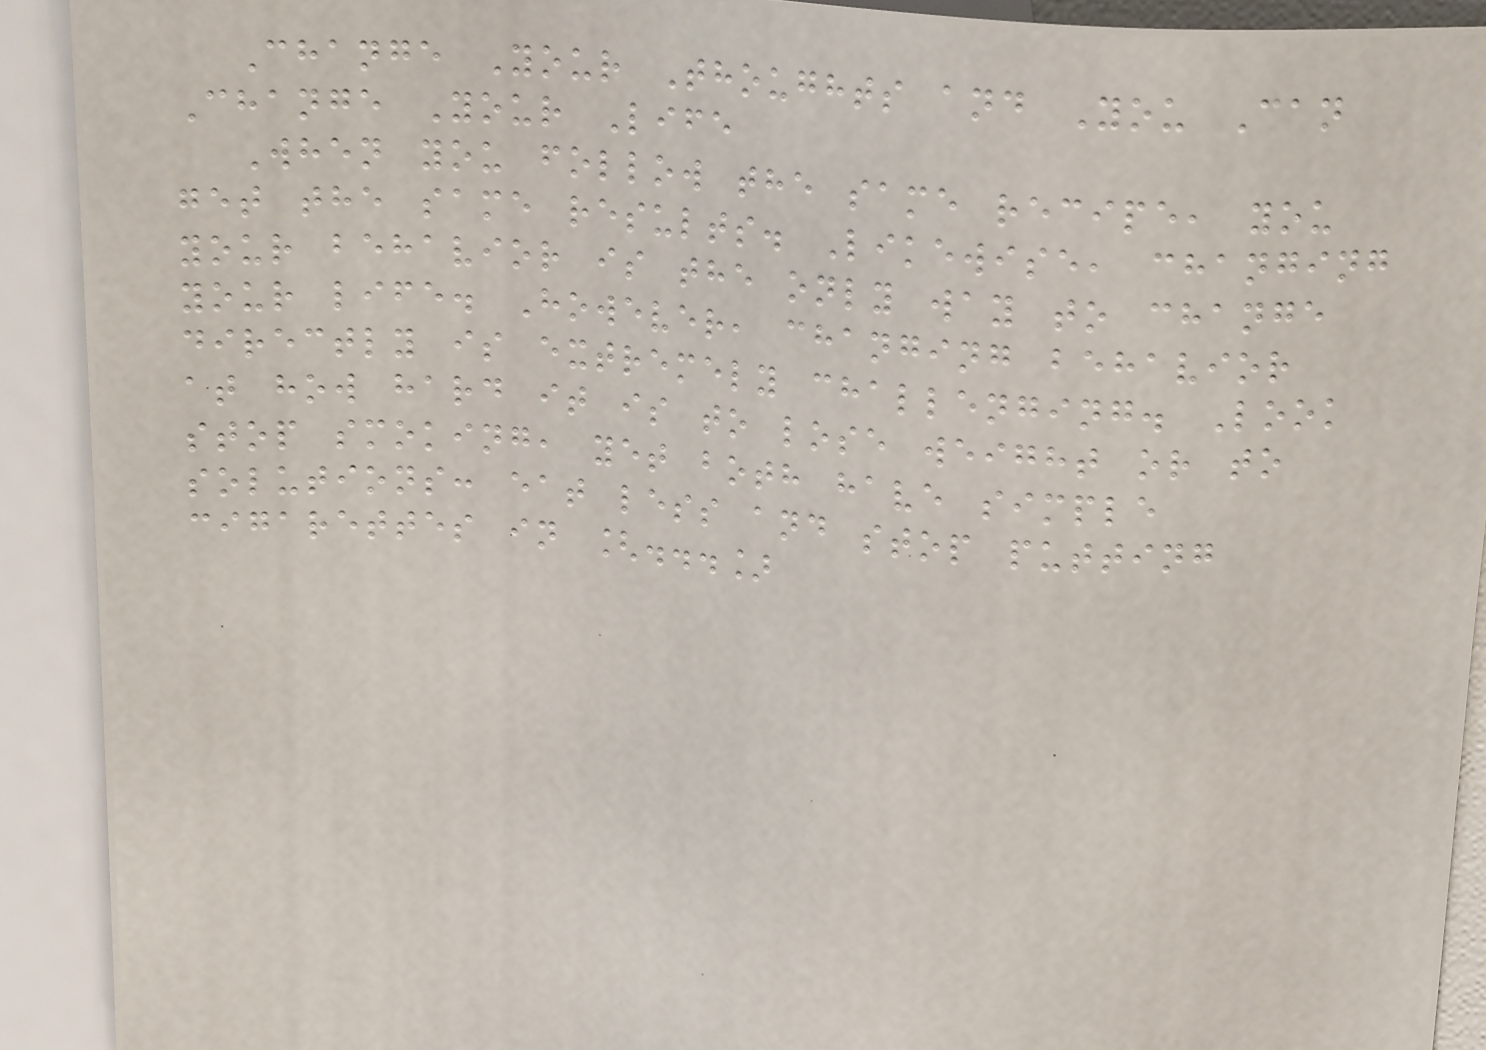Change Your Thoughts and You Can
Change Your Life
When you follow the same recipe, you
get the same results. Likewise, changing
your behavior is the only way to change
your life. However, changing behavior
directly is extremely challenging. Look
at how hard it is to lose weight or to
stop smoking, yet both have simple
solutions: eat less and stop putting
cigarettes in [...]
